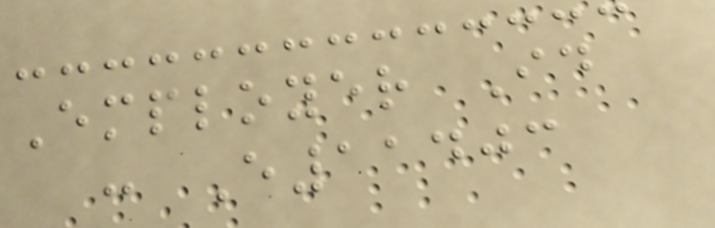Employer Id
: E11403
